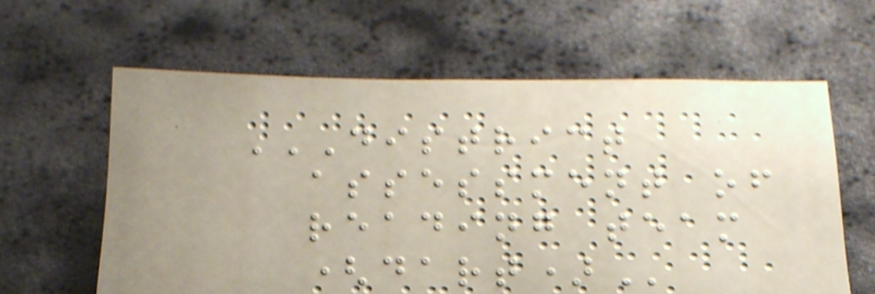DISTRICT
ASSESSMENT OF
READING TEAM
(DART)
